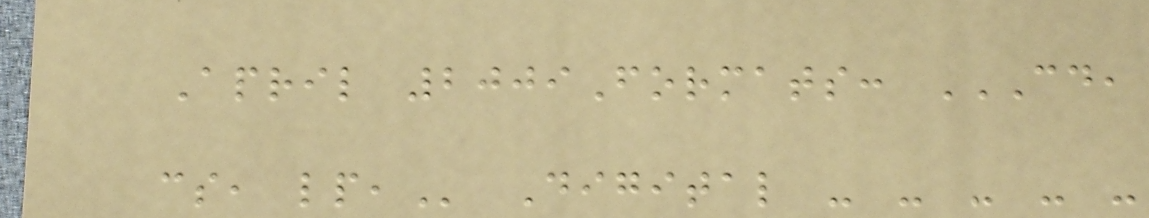April 2009Formats: CD,
CS, LP, Digital - - - - -
